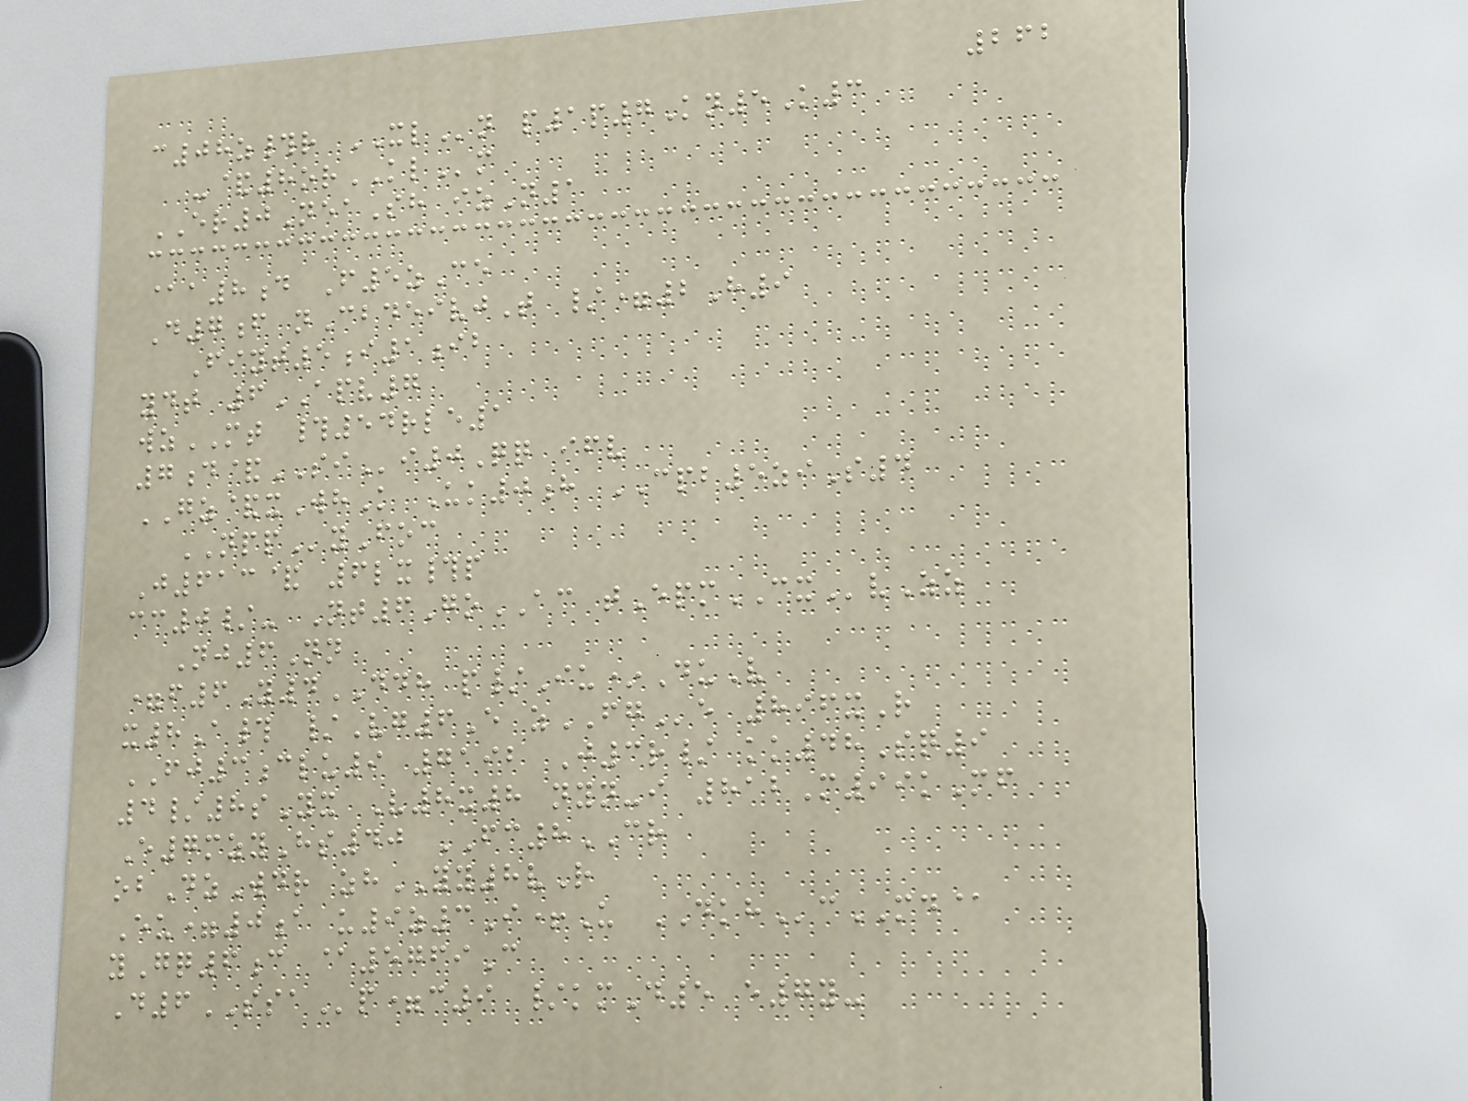262
c08z#r XLn p1p7Kn5K3
-&8orKLm
ER0NeaSh izN1
@a8d F5zCe
D7f nCbdeivjT /=2H9
Fiyt5i1ib
ydt 6APV7
wzMT #54rle1
7d&SIi0Qq ifv
GZ&xWhK Uk0h CPB5ziS4
NPPyFoc
J613& 6lx#p
cc0/- Nt6GoAC tEpmCXvZz
Nj6Nn
=f6Y4DDH p/Iu*DuV
x8A# /Vg6E zFGe 896xR
FJ3clu9 7192 J3r/ kk48Sq9
4/8sYx V8x8 nyn-i 812M99kMf
E7mzyHs40 FC8CR
obDzWdr zhYY8vR
Eu=0a u9z3I+U DKHcMD@
yGq6c @5769C
D6SSAp=c9 /kmD5 e7y-
